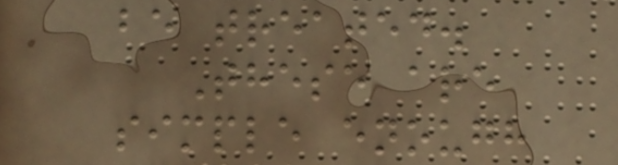be treated.
These are
simple enough
